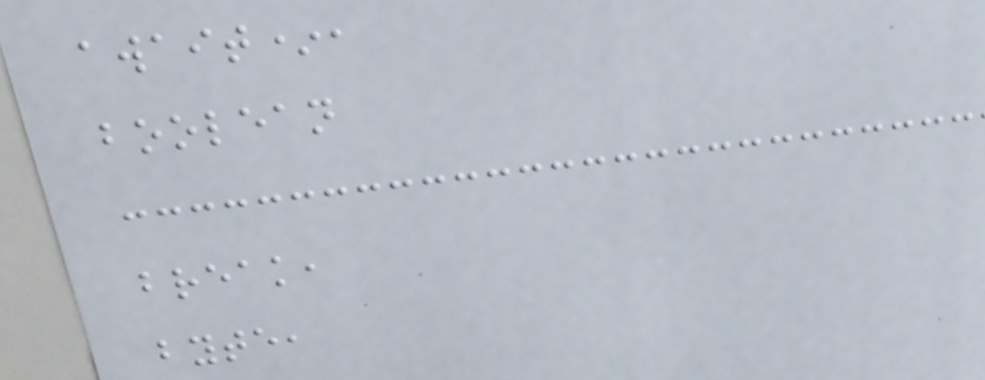await*,
boolean
break,
byte,
